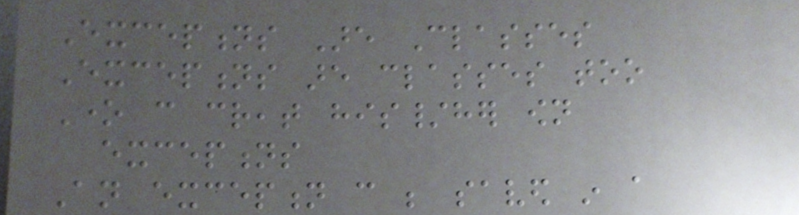Exceptions Are Classes
Exceptions are classes too
One can creat his/her own
exceptions
An exception can be saved in a
